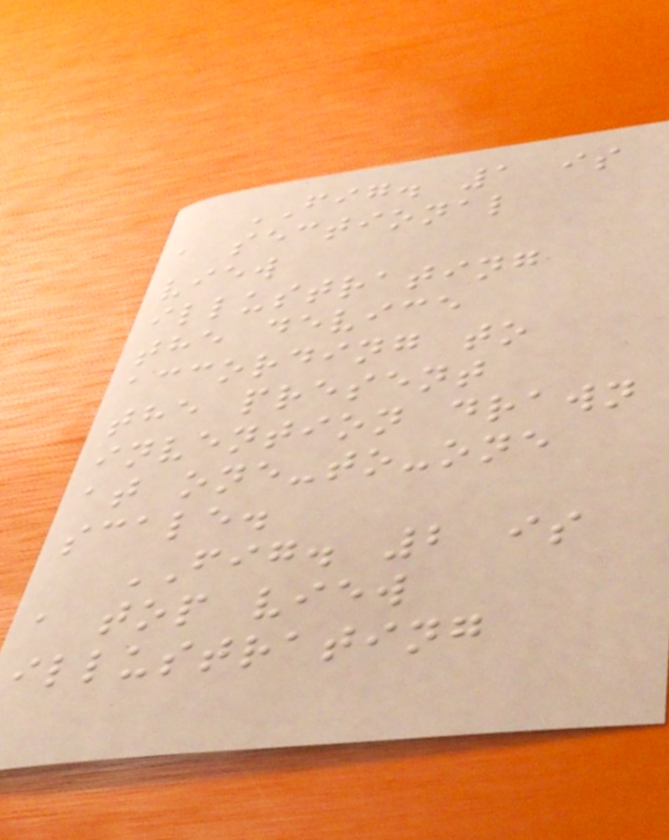FIG. 1 is
a sectional
view
illustrating
the device
according to
the present
invention drawn
at one-to-one
scale.
FIG. 2 is
a top view
illustrating
